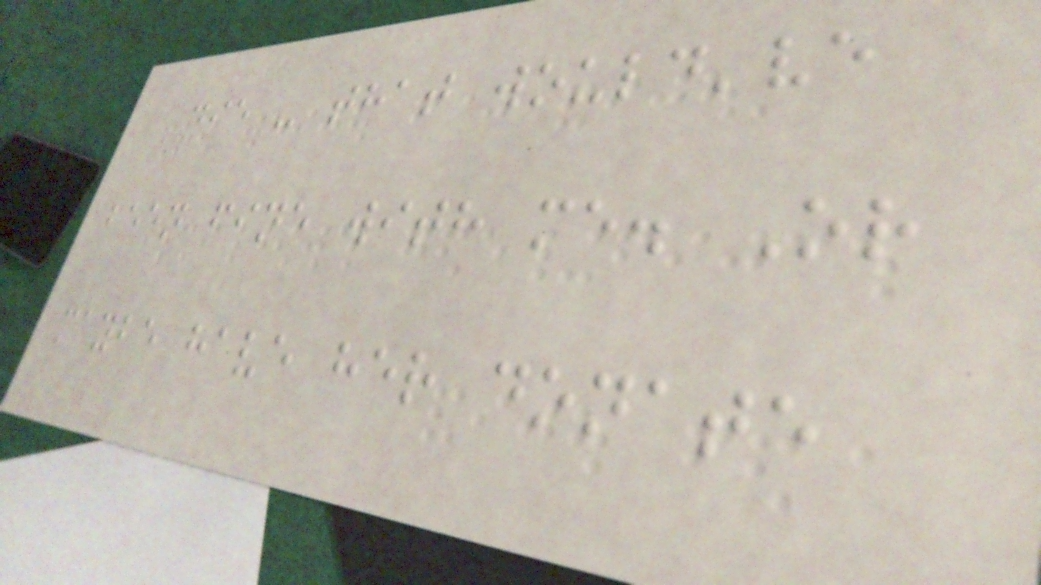die - that would've
been fine with me. Or
maybe have her donate
